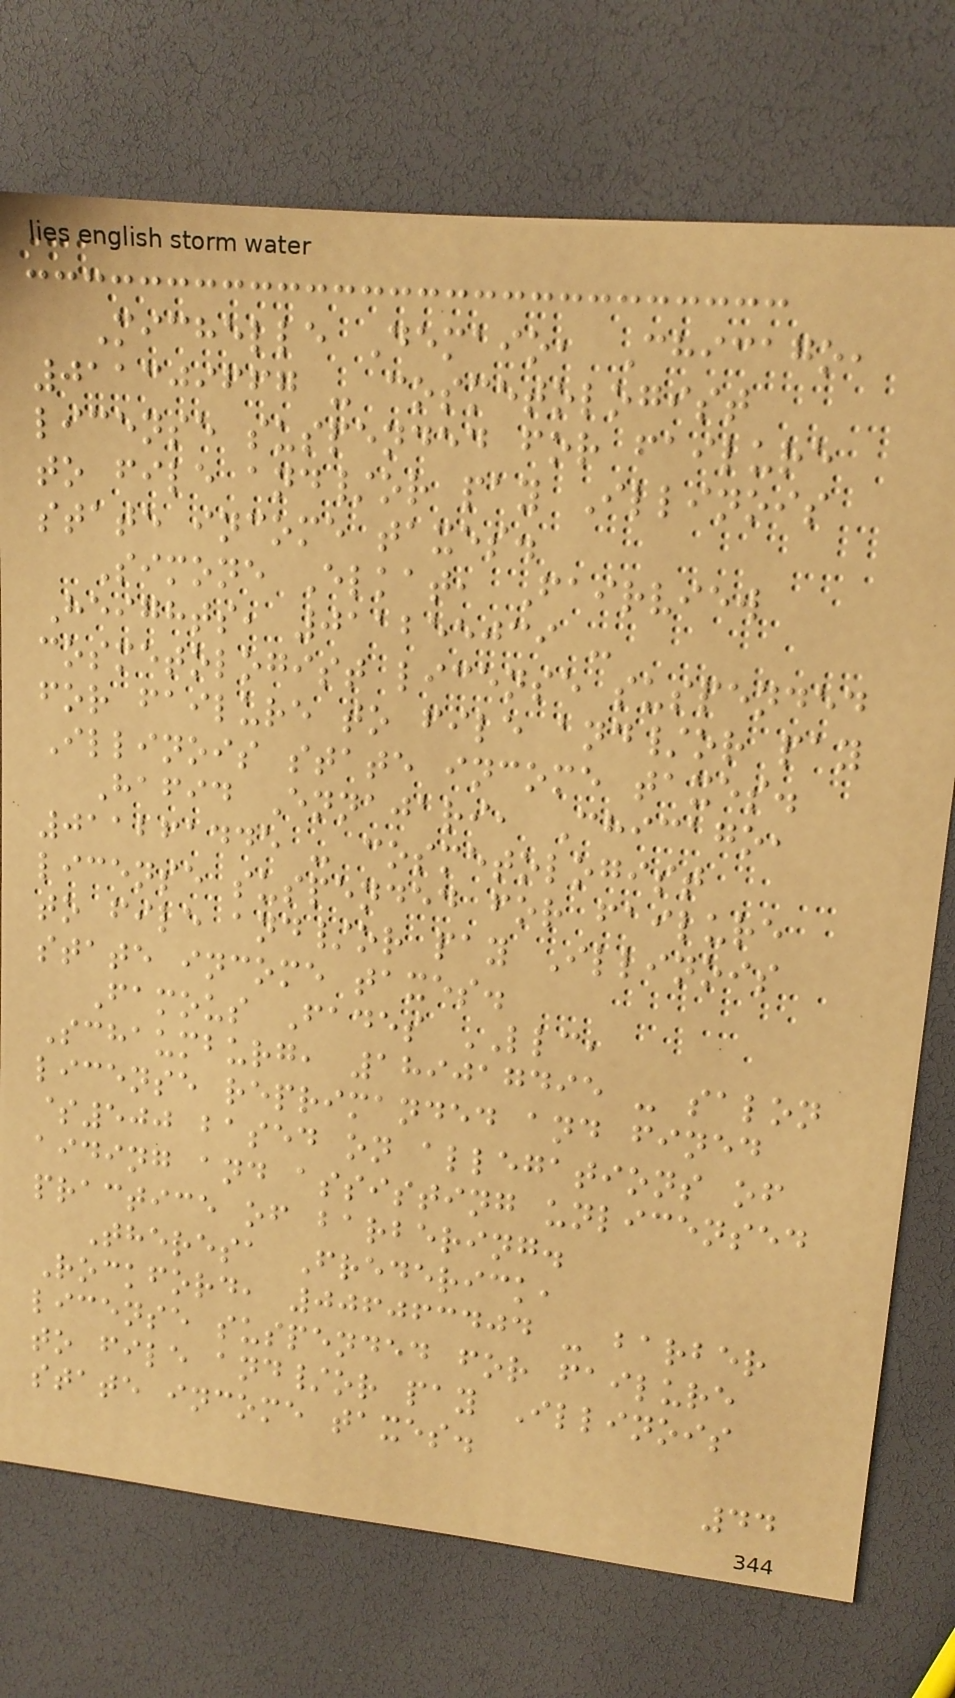Michelle Demaio, Chicago,
011309667 - cosmetologist
license suspended for failure
to file and/or pay Illinois
state income taxes.
Simone Elkat, Fairview
Heights, 011255039 -
cosmetologist license suspended
for failure to file and/or pay
Illinois state income taxes.
Hafid Ennajari, Chicago,
011261445 - cosmetologist
license suspended for failure
to file and/or pay Illinois
state income taxes.
Famous Fades LLC,
Schaumburg, 189017495 - salon
license reprimanded and fined
$500 based on allegations of
aiding and assisting unlicensed
practice of barbering.
Theresa Frederick,
Rockford, 006063404 - barber
license suspended for failure
to file and/or pay Illinois
state income taxes.
44
